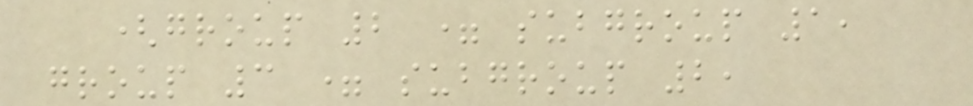(group 2 = subgroup 1,
group 3 = subgroup 2,
